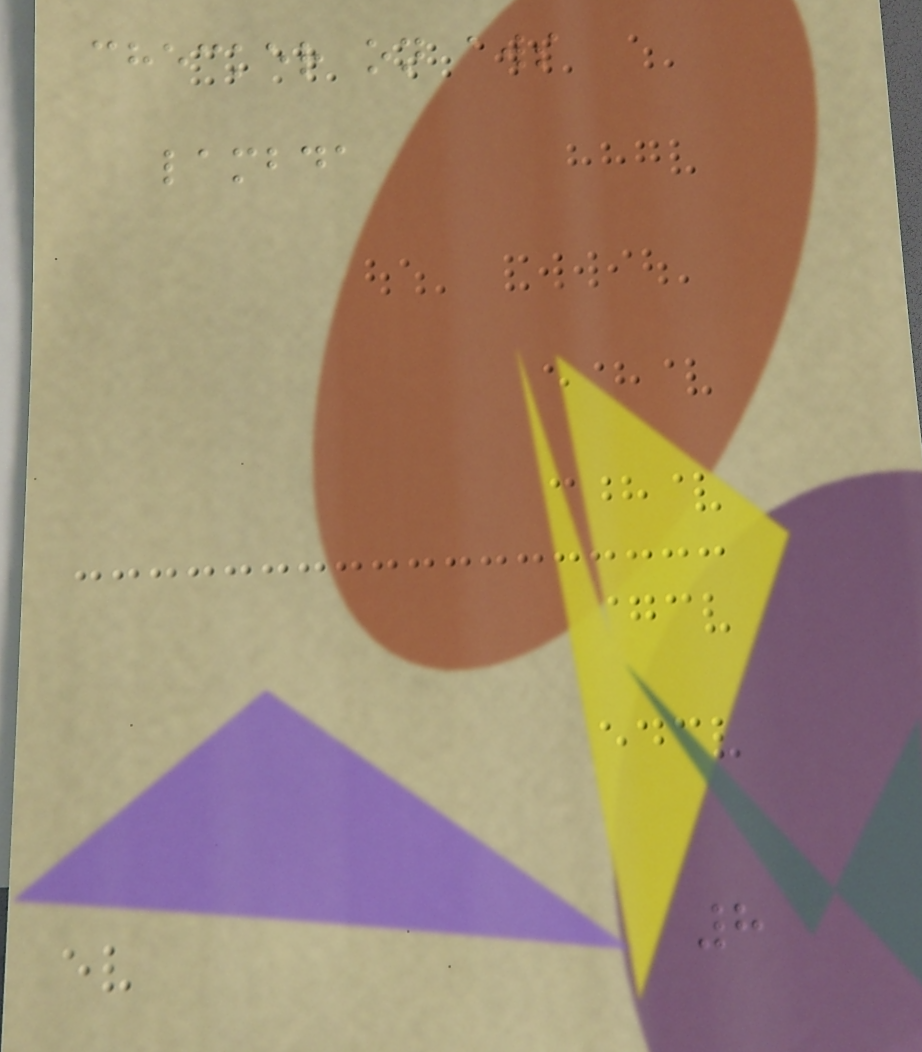checker on aws
lambda
8
